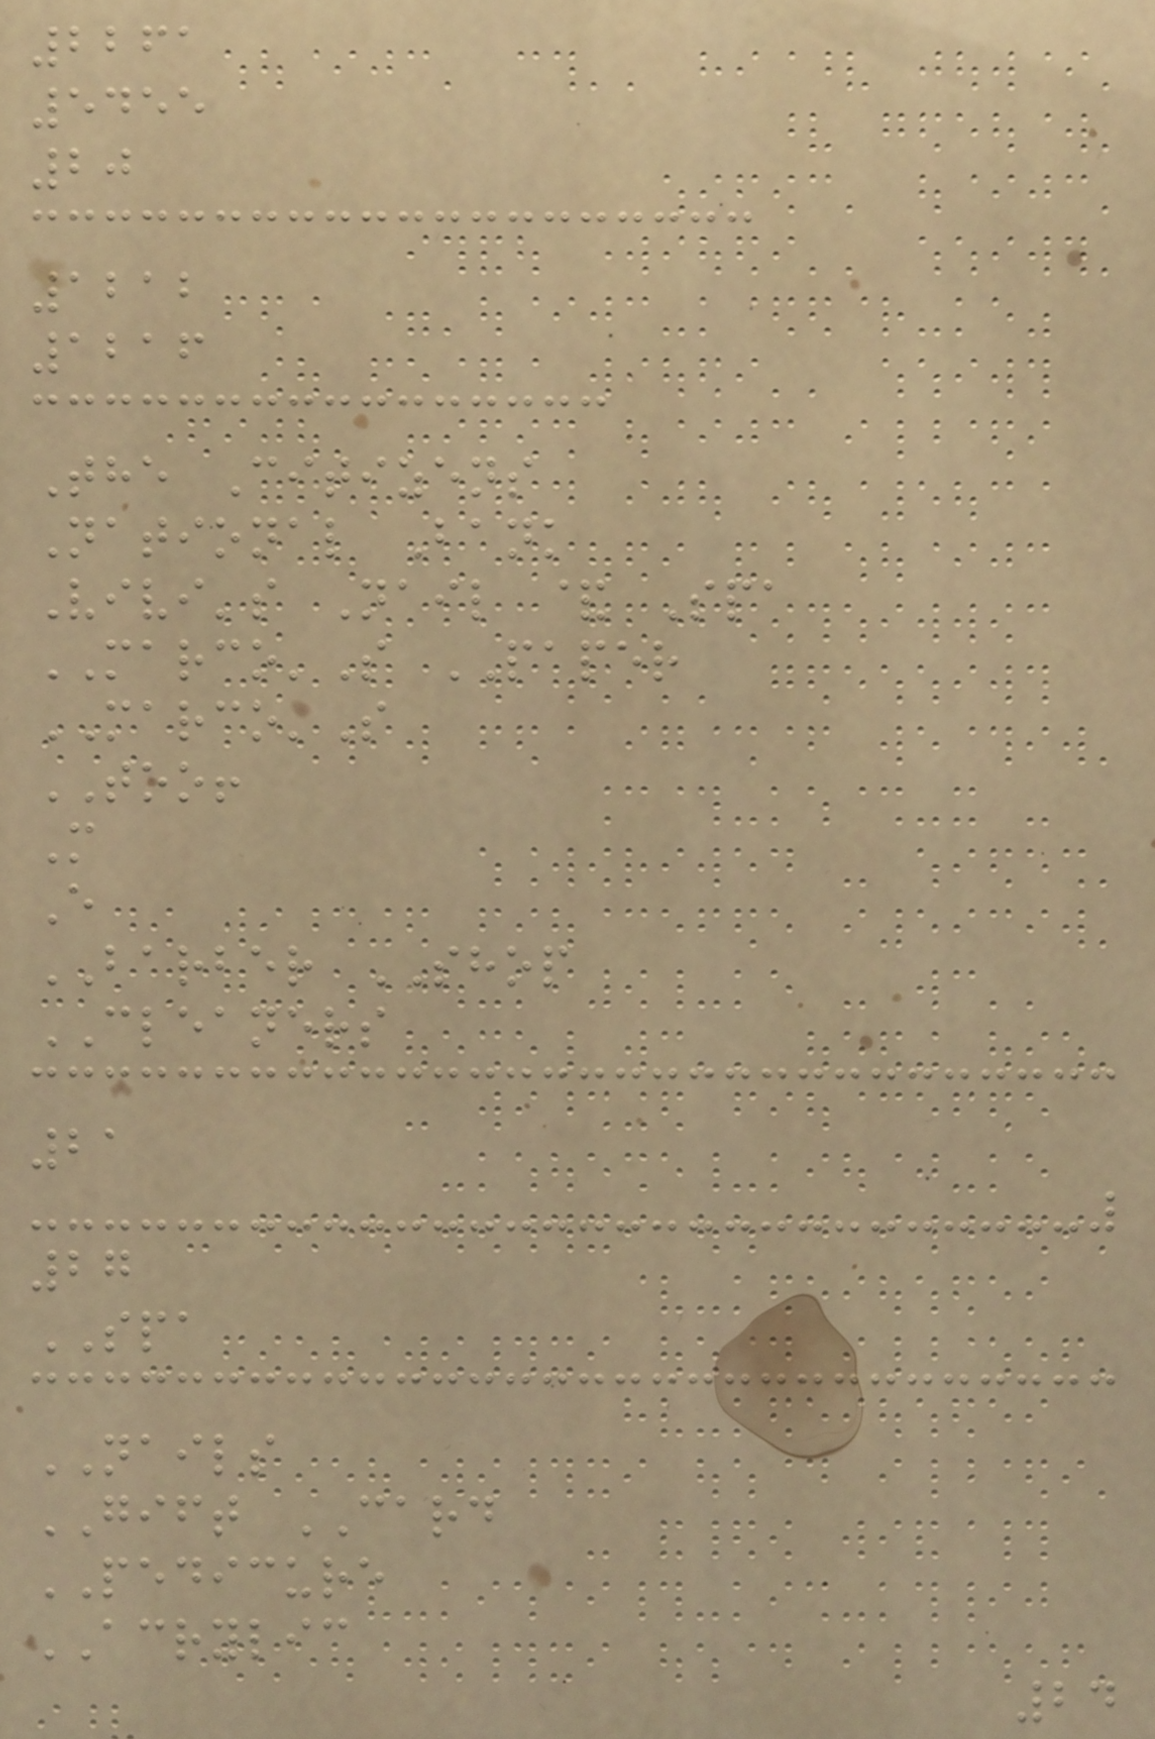2261
5455
20
1212
1216
The Citizens
National Bank
Vivi's Nail & Spa
MARCO'S PAPER
MARCO'S
TOO!
M
E
BARBER SHOP
CLEANERS
21
27
SPA
NAILS
GIFT CARD
PEDICURE
ACRYLIC
24
